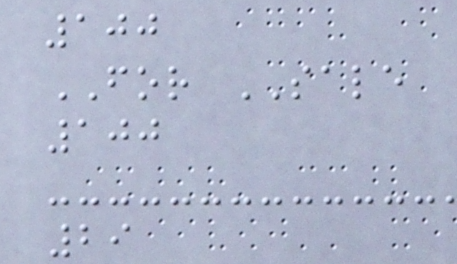100
FOR SALE
100
29
